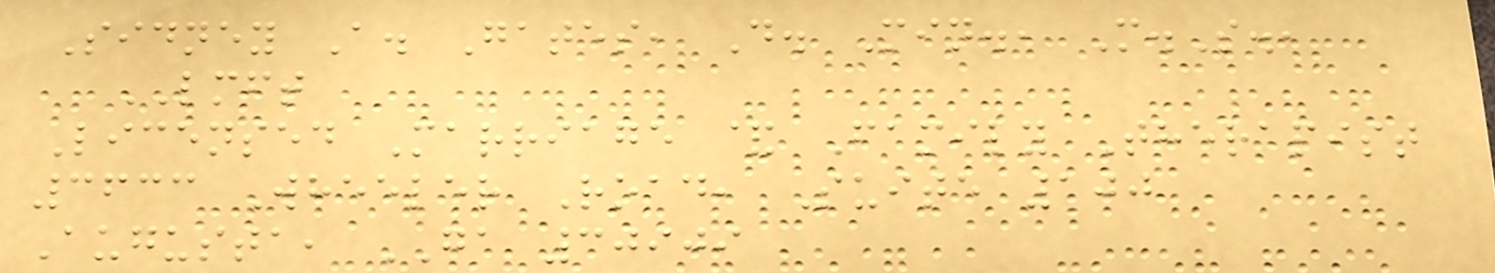Sidney A. Gates, D. Min., M.S.,
LMFT
Licensed Marriage & Family Therapist
3633 Wheeler Road, Suite 100
Augusta, GA 30909
